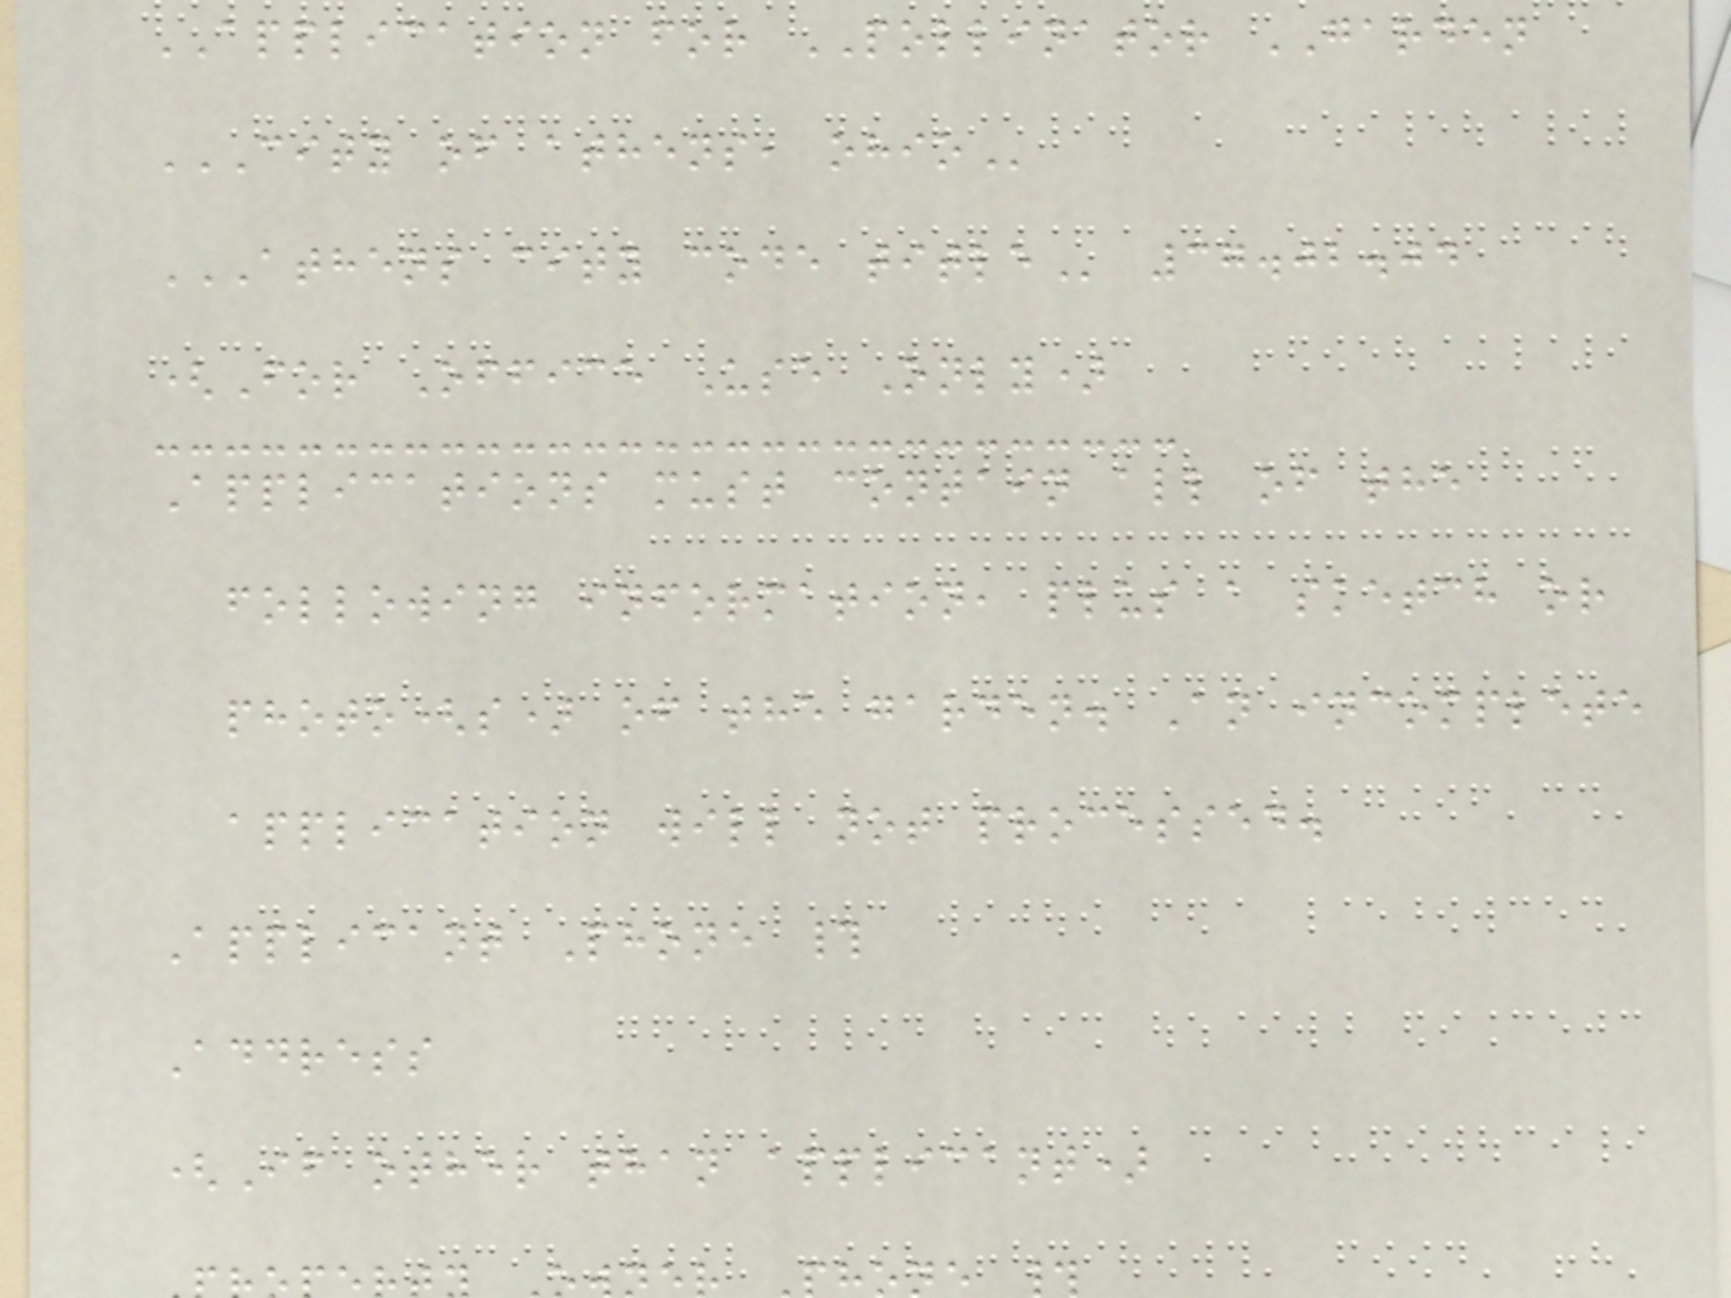APPLICATION for POLLINATOR GARDEN
CITY OF ATHENS, OHIO
ATHENS CITY CODE TITLE 37.02.04
(For Office Use Only)
Applications must contain all of the
following information, plus a sketch or
photo(s) of the garden. An incomplete
application will not processed.
Applicant Phone #
Address
(If other than applicant)
